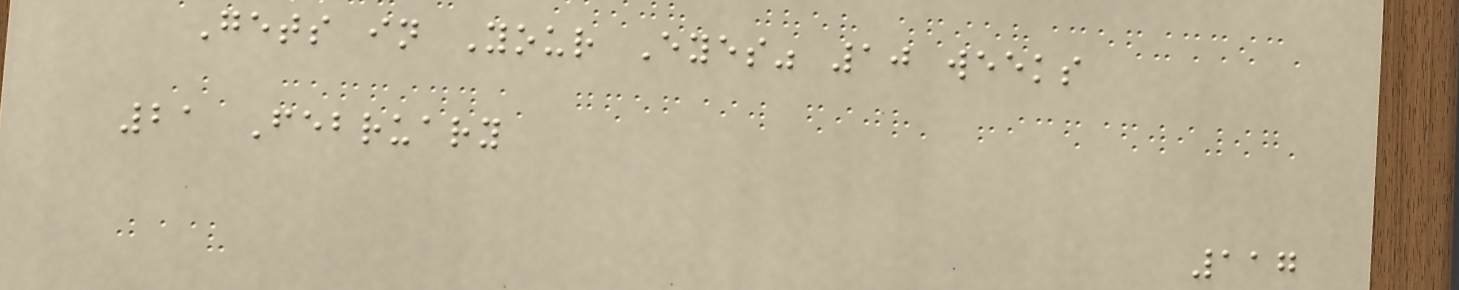Gets in Your Eyes" 10 weeks
21 February
117
